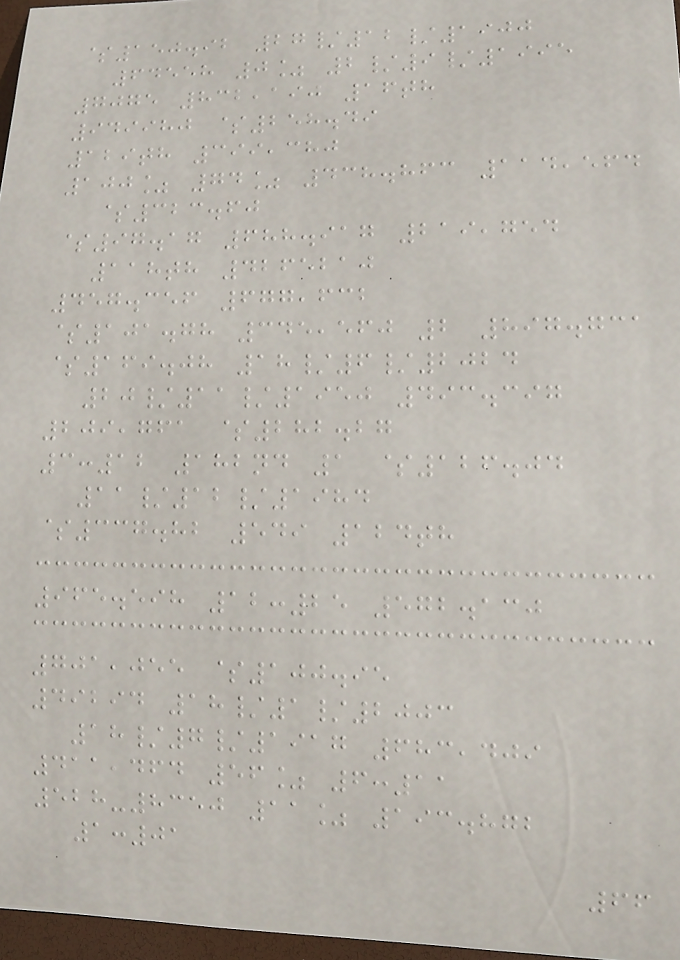$150.92 27/12/1900
64558 0% 2/9/1995
7075 832,190 16th
949980 $258.49
129th 399,380
100% 74% 438.863 114,564
$323.60
$97.17 688.917 219,754
118th 4265210
457.356 677,632
$101.78 345,560 2 897.731
$169.08 18/6/2024
20/11/1950 493.397
209,761 $282.27
3:12 182nd 1 $126.04
11/12/1984
$337.82 549 124th
965.598 12:25 572.130
701,055 $100.95
49294 18/1/2003
18/7/1917 683,409
411,464 56% 6:11
528-8350 11% 193.872
1:01
66
